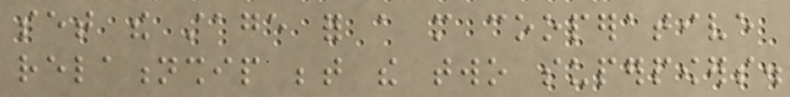set the stage for a more cooperative
relationship between the two superpowers.
